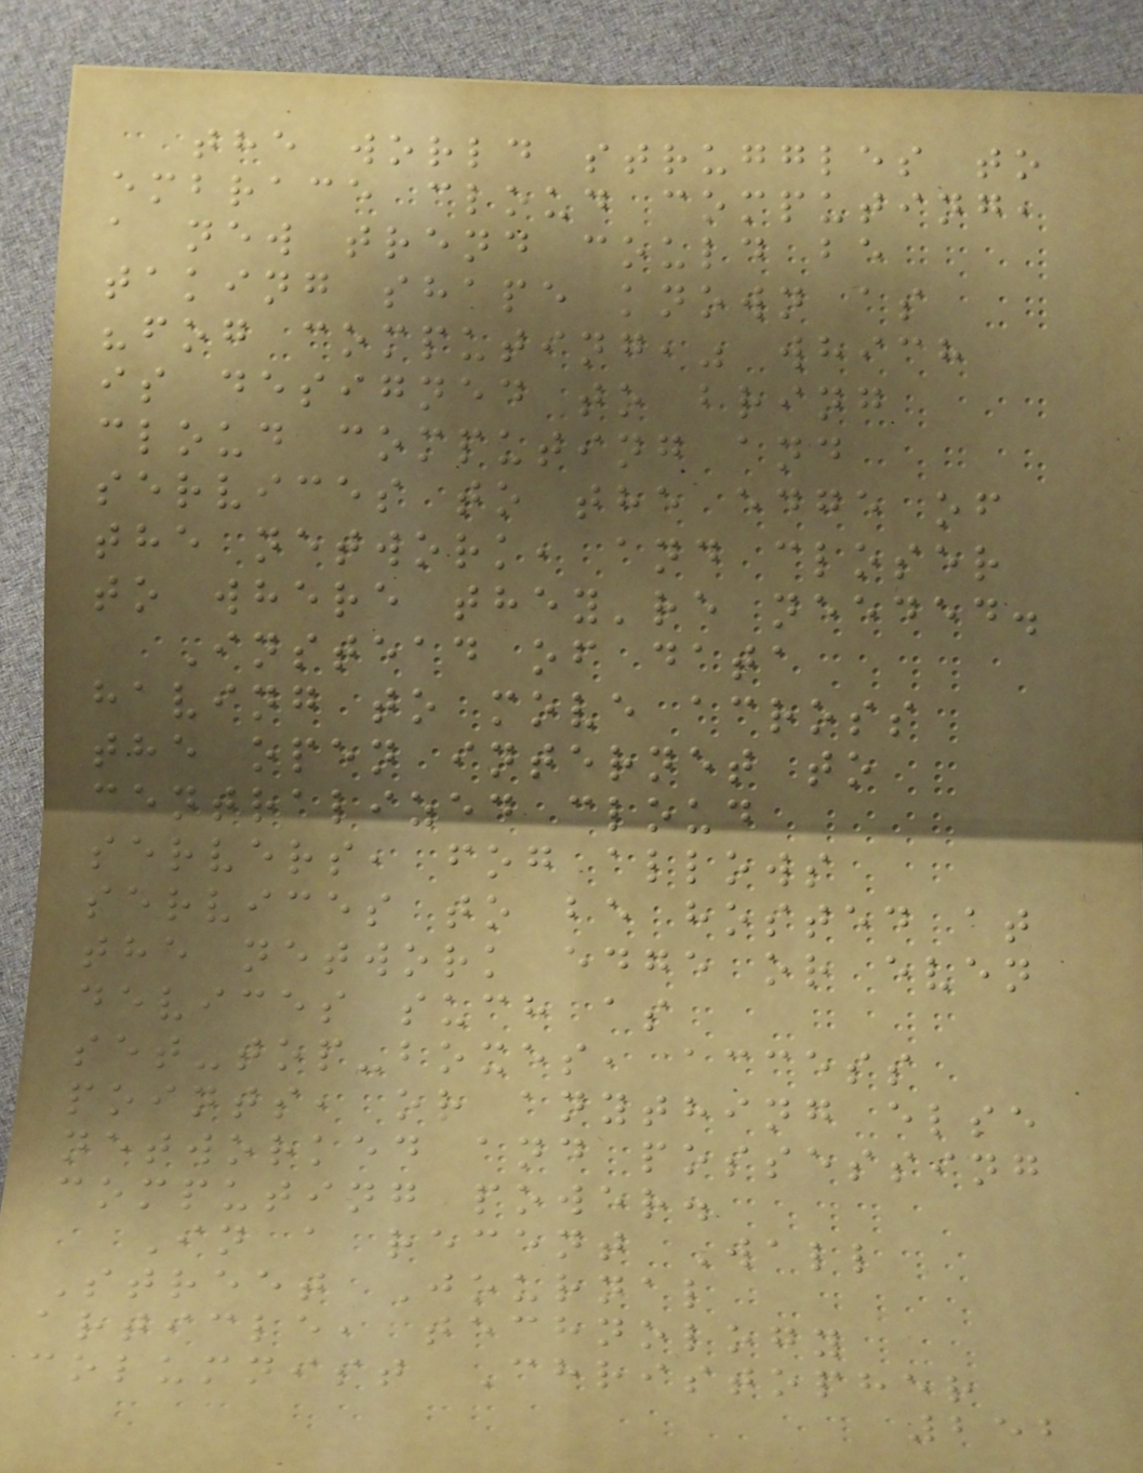the world struggles to
embrace cloud computing,
a new trend could be
taking shape known as
"fog computing," which
is designed to bring
cloud computing and
services to the edge of
the network, and closer
to where they're needed.
Instead of data
having to move across
the open internet to
centralized cloud
servers, fog allows
services to be hosted at
the network edge or even
devices such as
set-top-boxes, access
points, or anything else
networked and possessing
computing power.
In a recent Wall
Street Journal
article, technology
columnist Christopher
252
